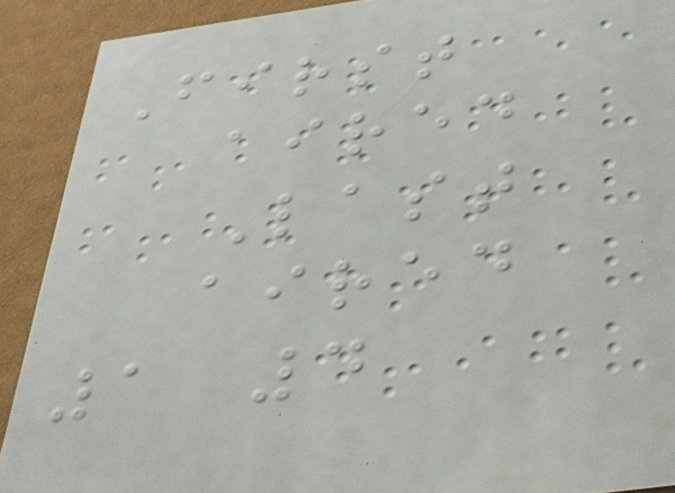First
aired
Last
aired
1 4
